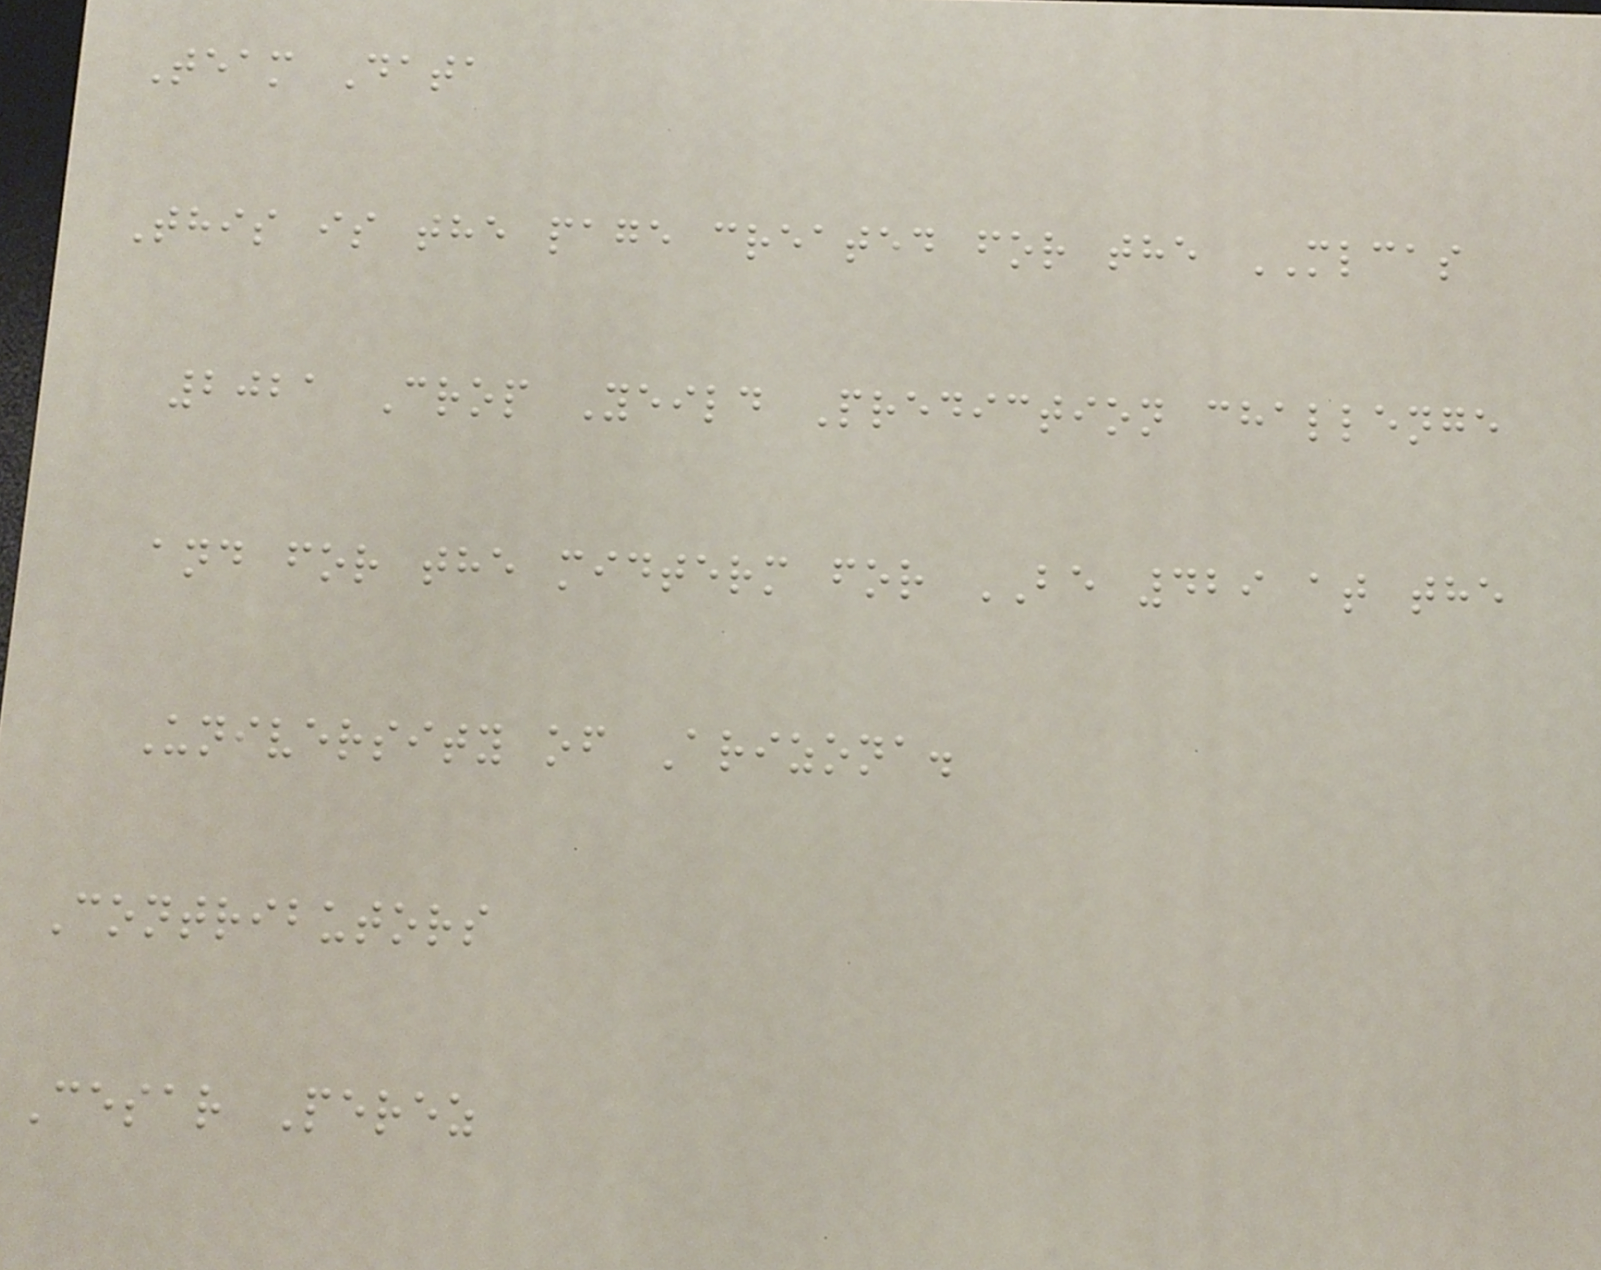Team Data
This is the page created for the MLCAS
2021 Crop Yeild Prediction challenge
and for the midterm for BE 429 at the
University of Arizona.
Contributors
Cesar Perez
